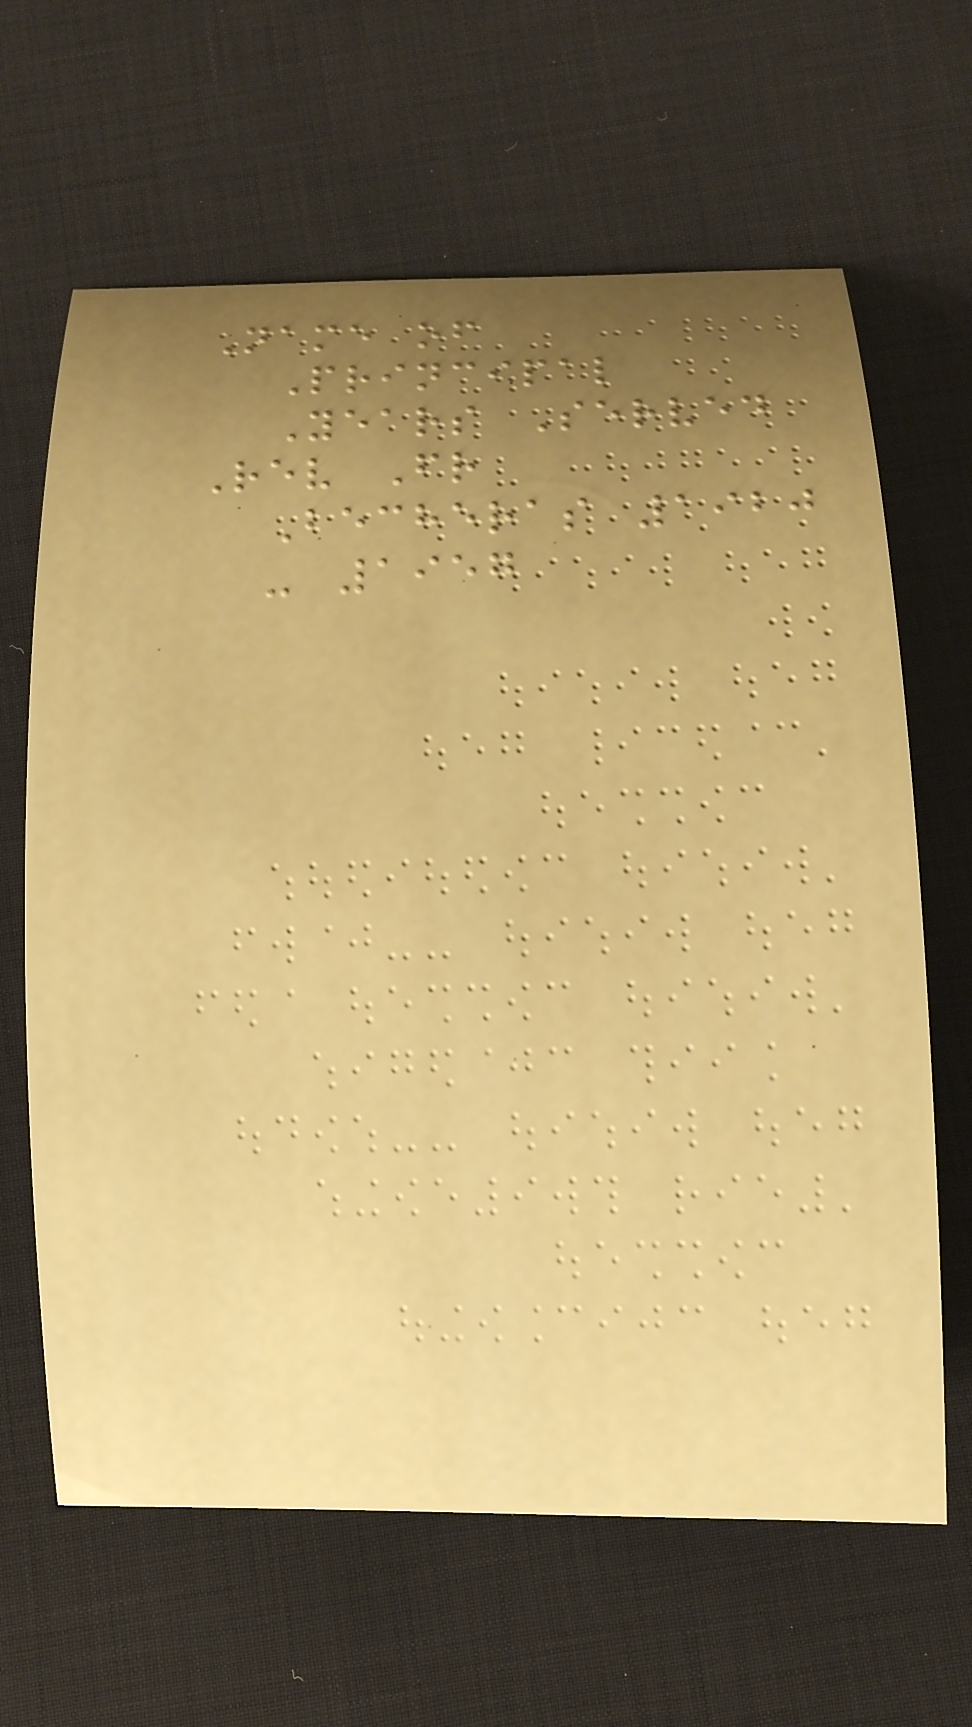Name of
Principal
Years Served
Rev Fr
Becheras 1920
- 1957
